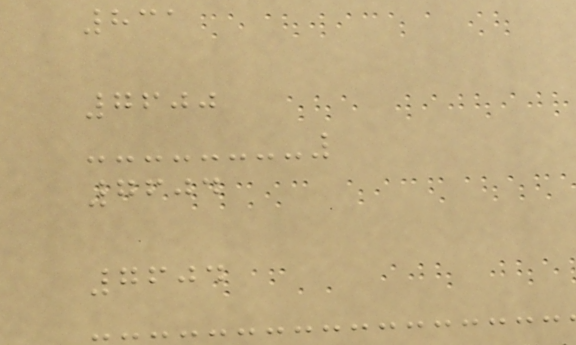831
7600
7604
7604
